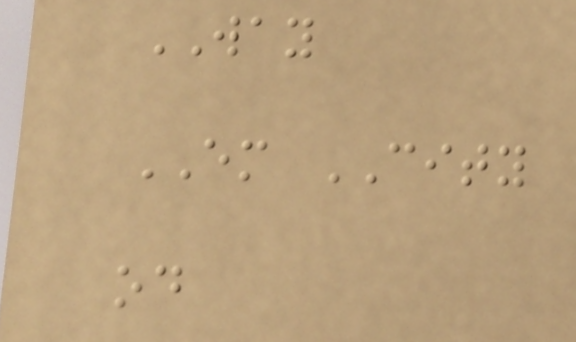WAY
EM CITY
od
